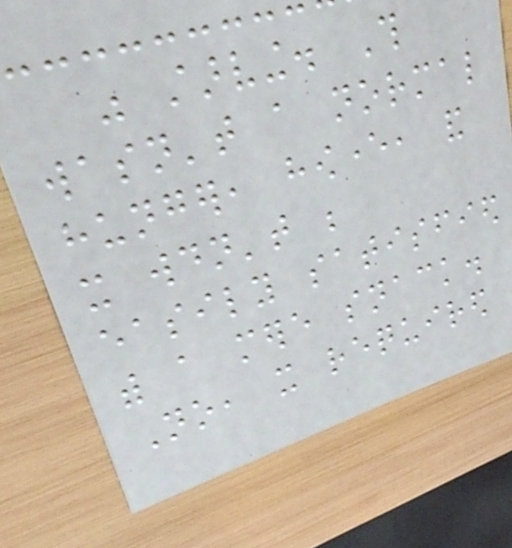was starving. This
wasn't a normal
hunger, however, and
it wouldn't be
easily satisfied
with a mere snack.
No, it required
